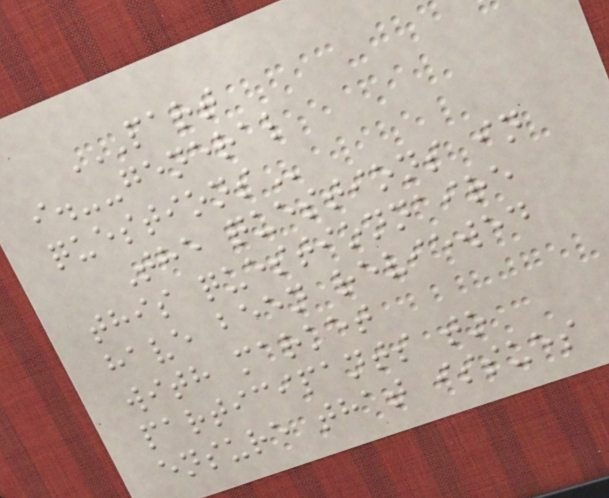PART
I.--GENERAL
QUESTIONS
The questions in
this questionnaire
have been reviewed
with market
participants to
ensure that issues
